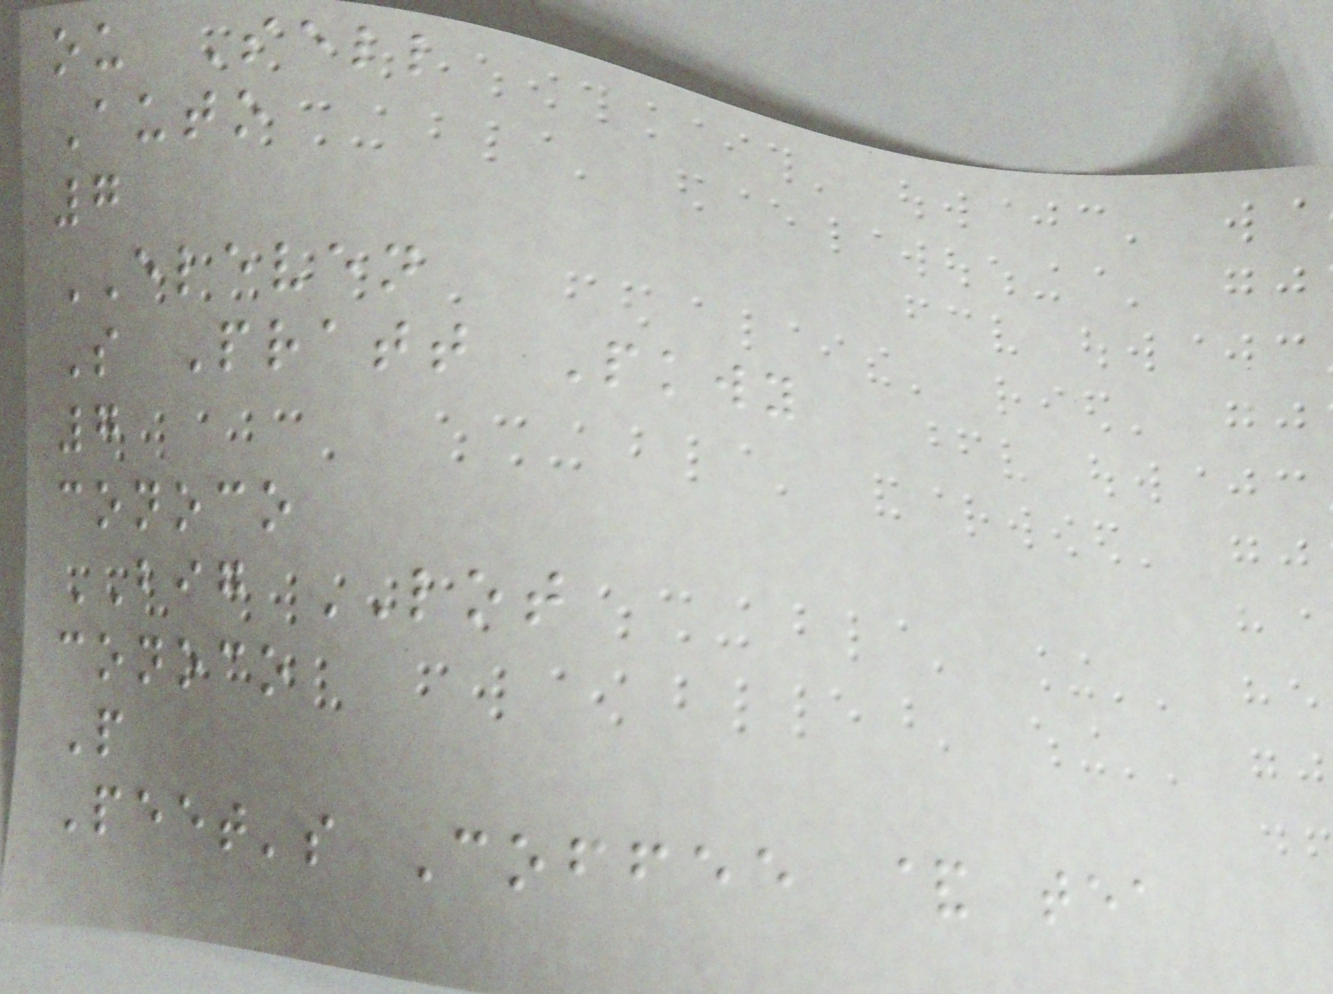ou Sell
Auto
7
ELEVEN
S Pratt Pkwy
7
conoco
BIG LOT
conoco
P
Peet's Coffee & tea
